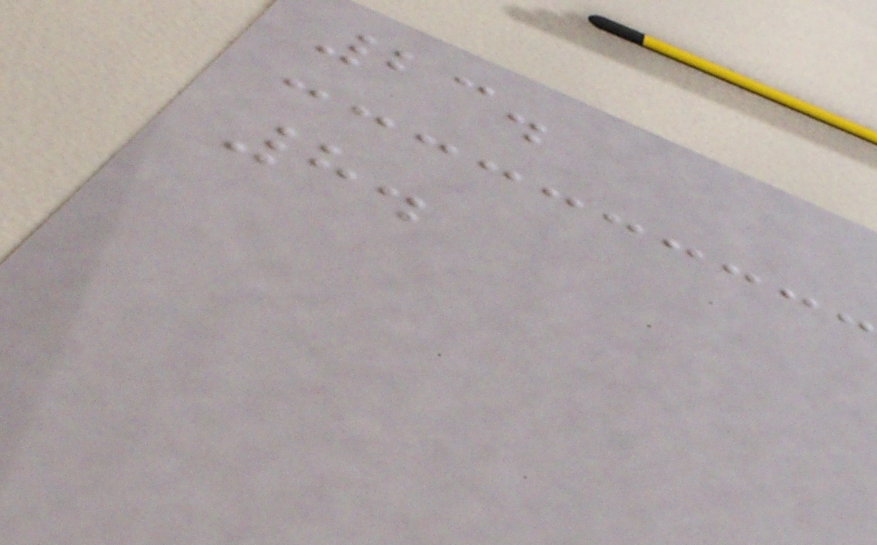23.
8.
